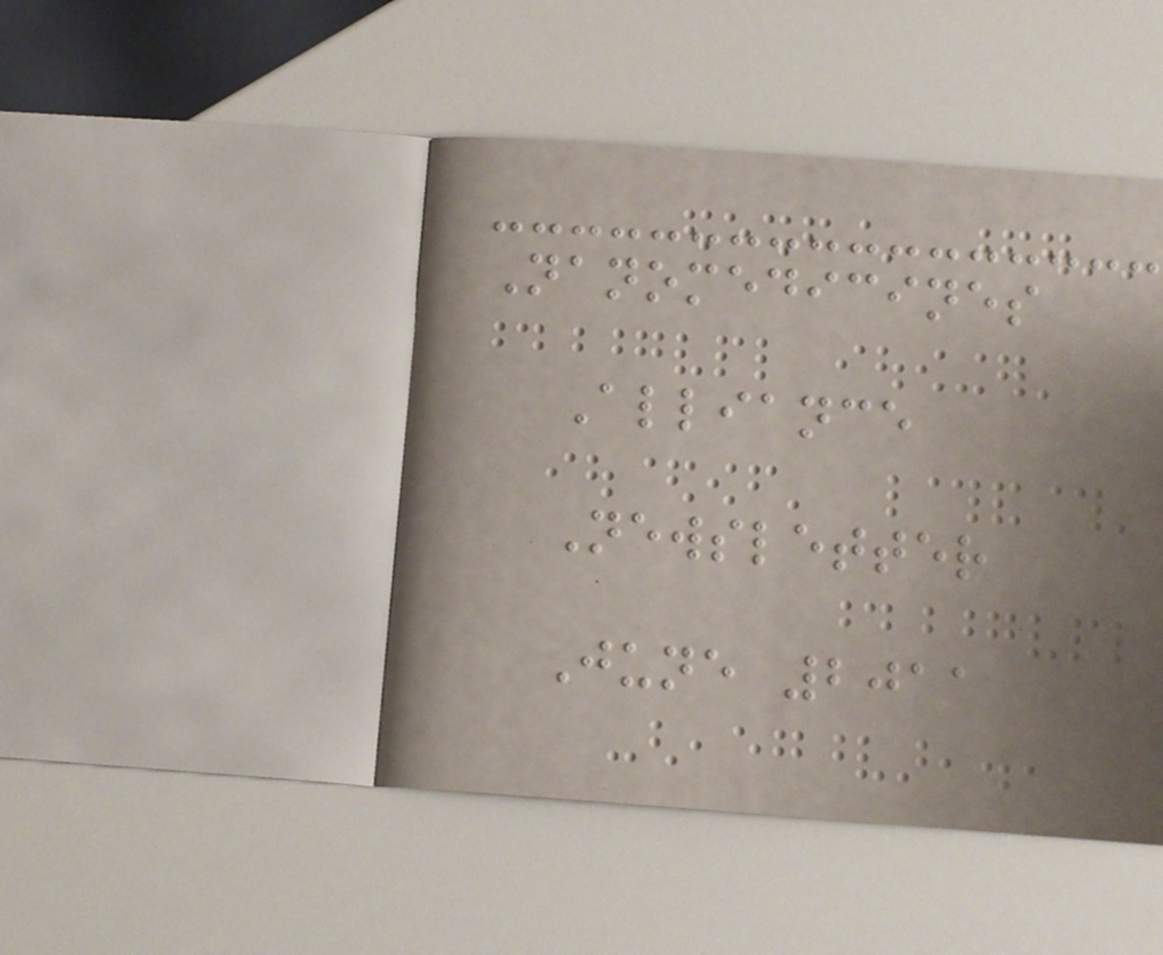Nanomedicines
Alliance
Newsletter
June 2011
